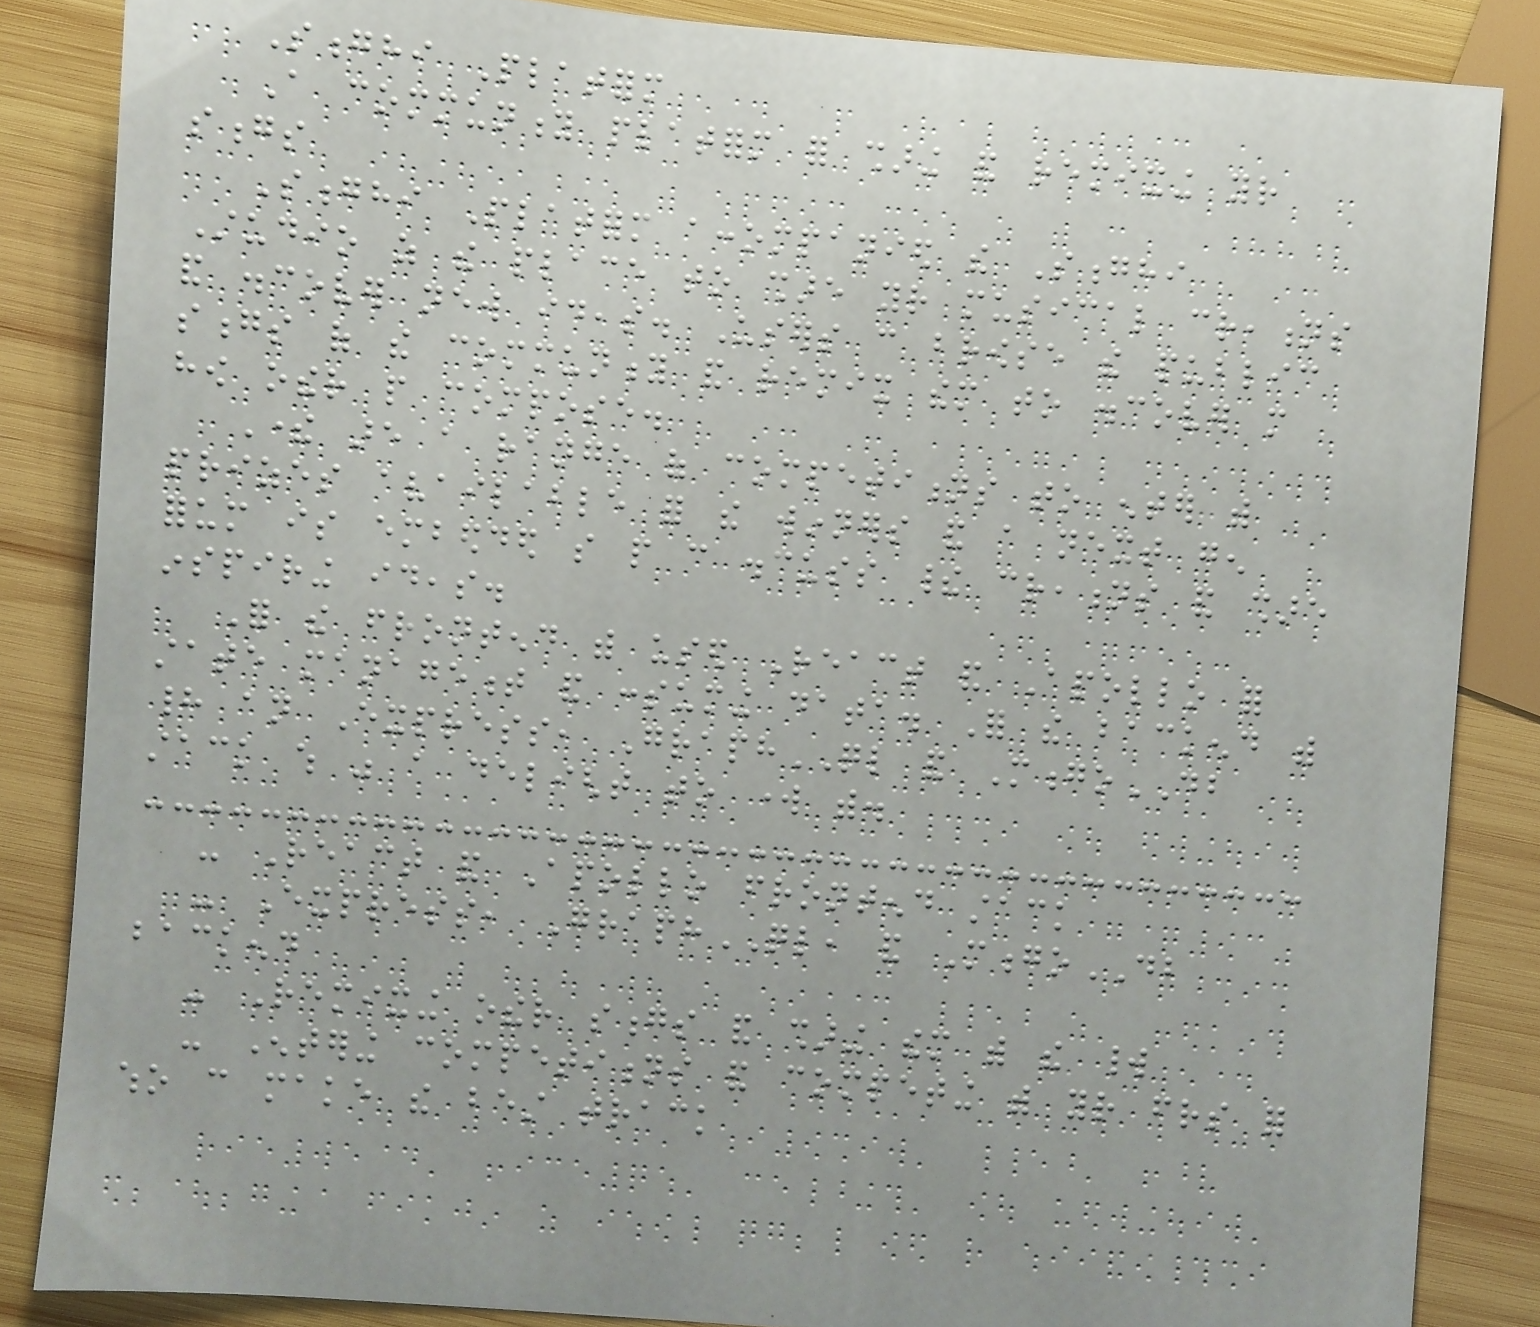Songhi Platform
A community platform for sharing and remixing your
songs
Songhi Platform accompanied the Songhi
Studio as the place to share your musical creations
and discover new ideas. Users can browse the public
songs of the community and remix them to discover more
how other people compose.
There are a range of competitions to enter with
prizes available for the winners and a next gen
forum is embedded so people can discuss their creations and share
inspiring ideas.
For the frontend with used React and Apollo for
state management and consuming data. For the backend with
had an Express, GraphQL and MongoDB
stack which was a delight to work with.
- React and Apollo frontend stack
- Express, GraphQL, and MongoDB
backend
- Remixing other songs and sharing them with the world
- Entering competitions and competing with your friends for
who can make the best track
